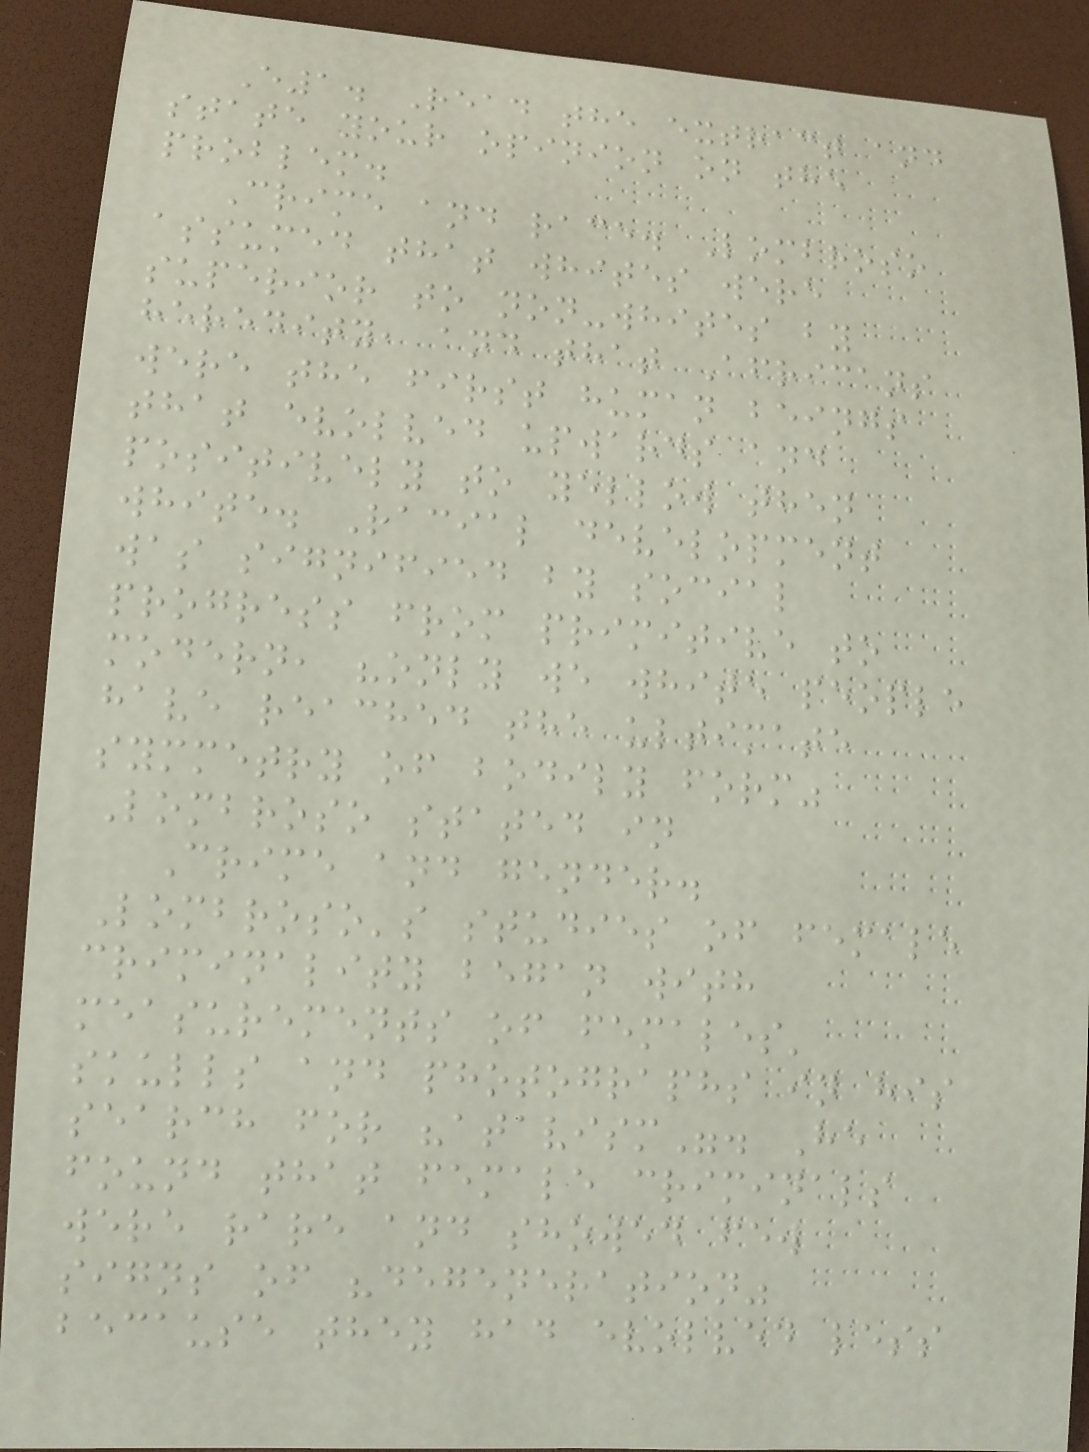E1. Read the extract and
state your opinion on the
problem.
Crime and race. Lombroso
assumed that whites were
superior to non-whites by
heredity, and that Africans
were the first human beings
that evolved upwards and
positively to yellow then
white. Racial development
was signified by social
progress from primitive to
modern, "only we white people
have reached the ultimate
symmetry of bodily form"
Lombroso stated in
Crime and gender.
Lombroso's studies of female
criminality began with
measurements of females'
skulls and photographs in his
search for "atavism". He
found that female criminals
were rare and showed few
signs of "degeneration"
because they had evolved less
